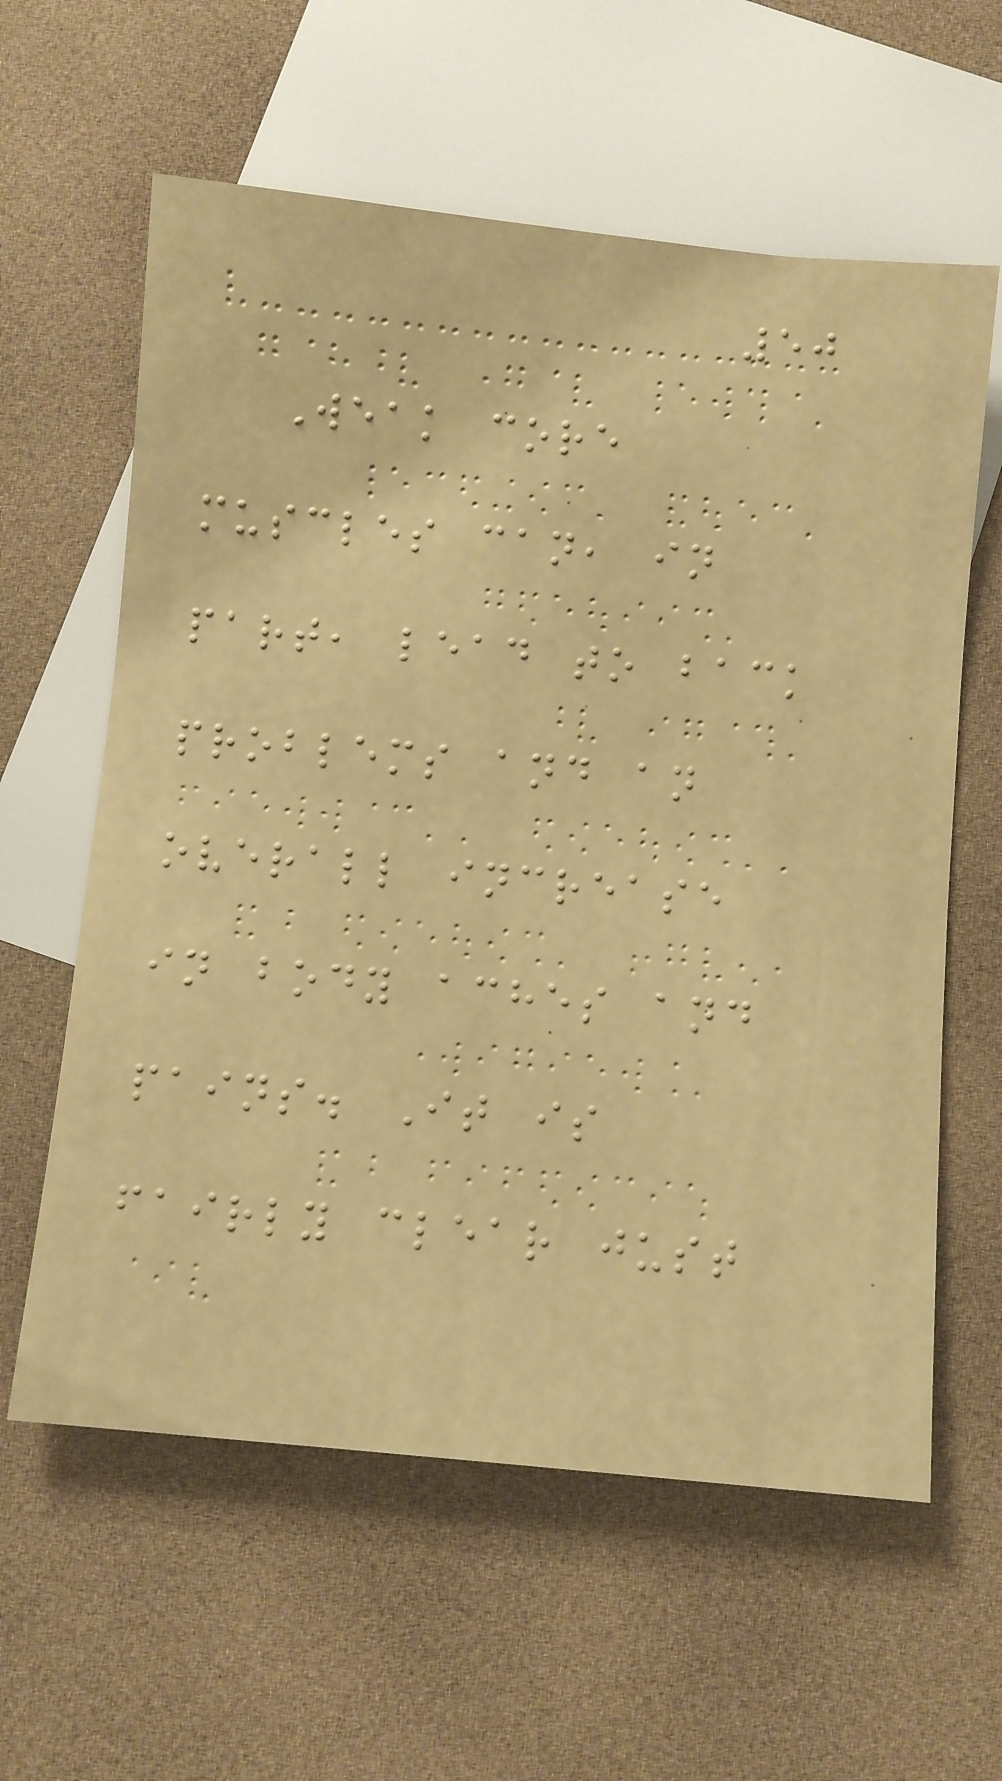50
Weak core
muscles can, in
part, lead to back
problems and an
overall increase
in body aches and
pains. It is
fairly clear just
